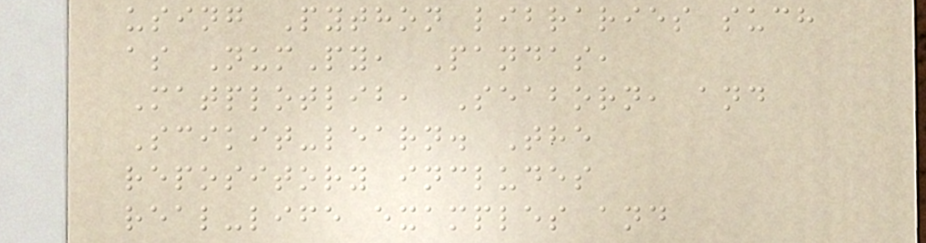using Python libraries such
as NumPy, Pandas,
Matplotlib, Seaborn, and
Scikit-learn. The
repository includes
real-life examples and
